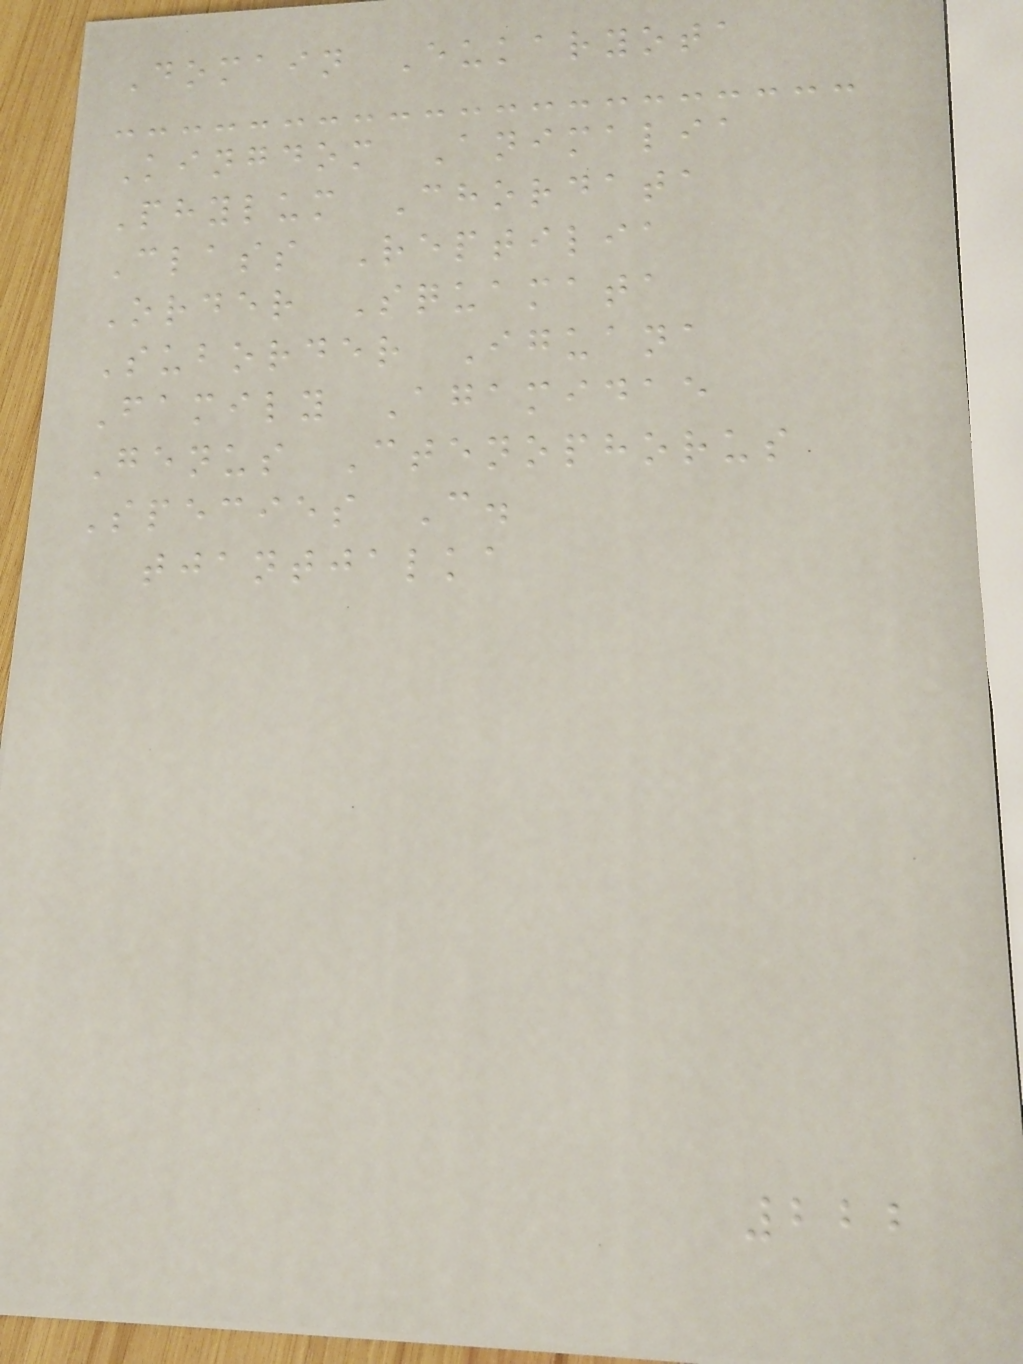Domain Eukaryota
Kingdom Animalia
Phylum Chordata
Class Reptilia
Order Squamata
Suborder Iguana
Family Agamidae
Genus Ctenophorus
Species C.
tjantjalka
222
